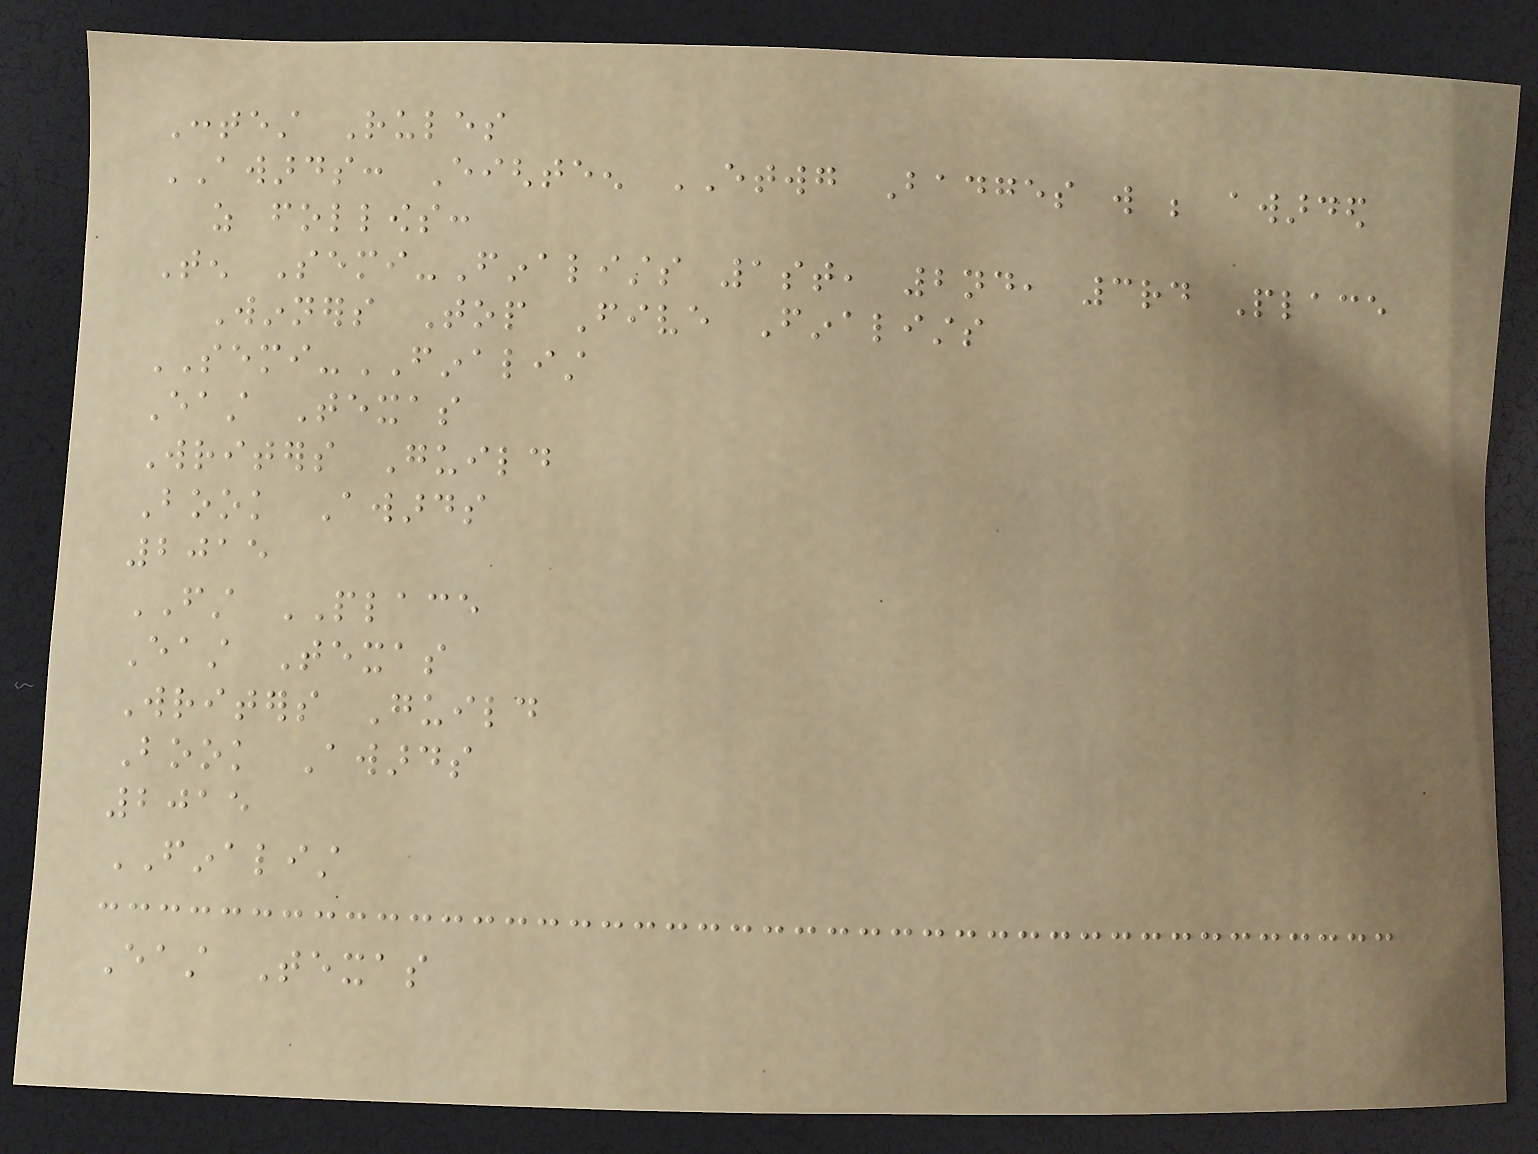Contest Rules
AWARDS: Eighteen ETWG Badges will be awarded
as follows:
Ten Semi-Finalists 1st, 2nd, 3rd Place
Winners Top Five Finalists
SEMI-FINALIST
East Texas
Writers Guild
Book Awards
2015
FIRST PLACE
East Texas
Writers Guild
Book Awards
2015
FINALIST
East Texas
